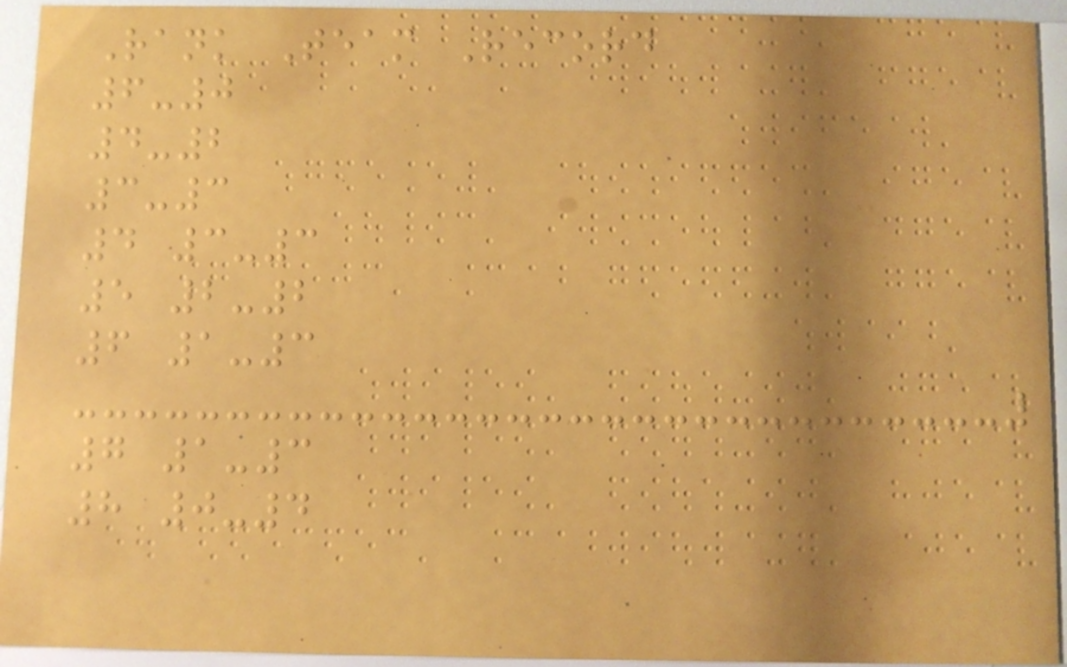Rank Team Record
6-0
4-2
3-3
4 3-3
5 2-2
6 1-3
7 1-3
8 0-4
